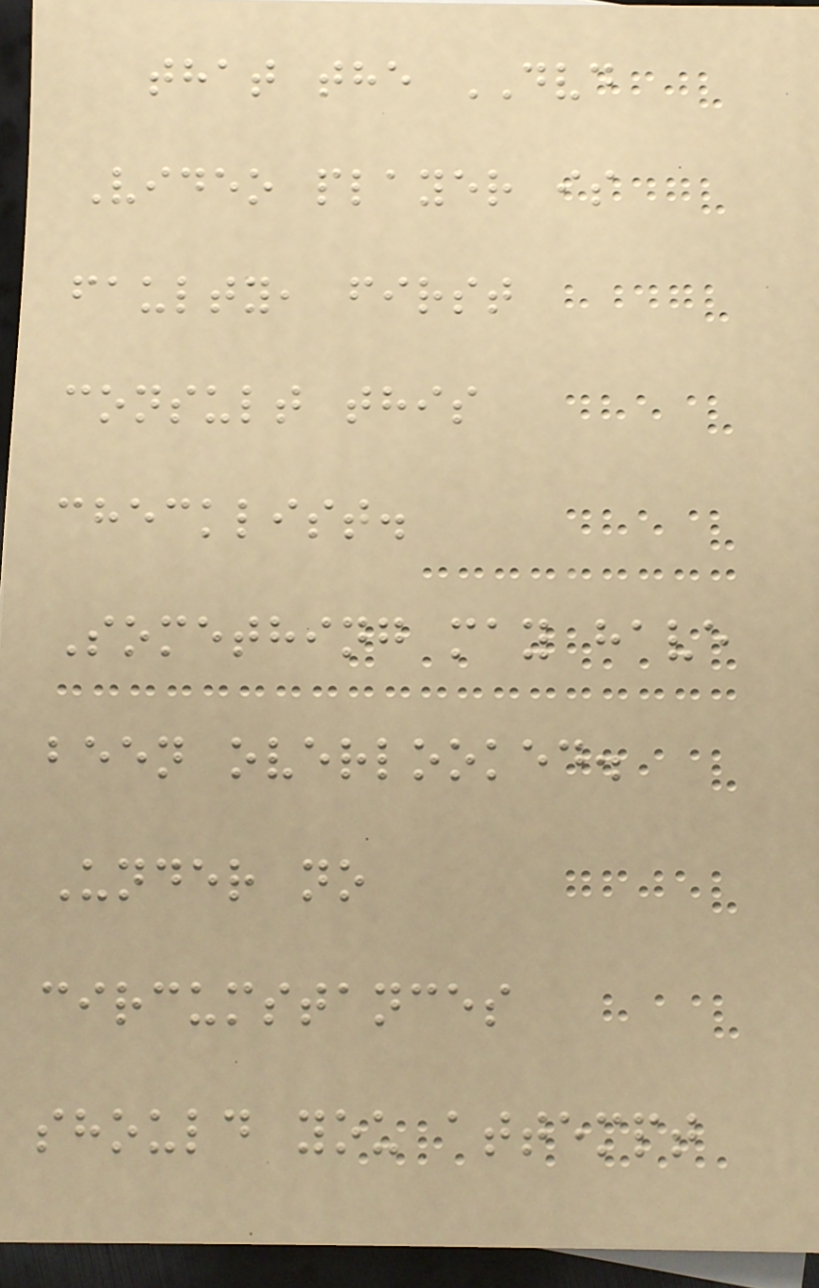that the DVD
Video player is
faulty, first
consult this
checklist.
Something may have
been overlooked.
Under no
circumstances
should you attempt
